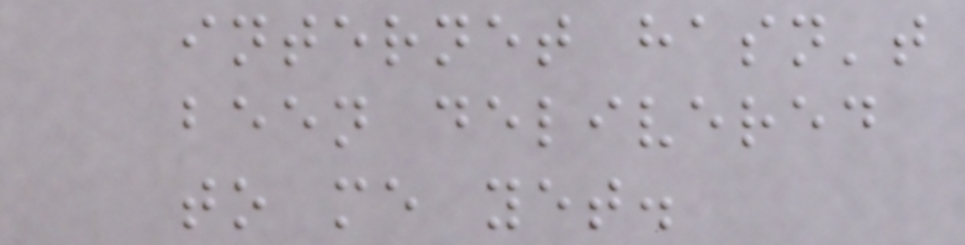internet hasn't
been delivered
to me yet.
